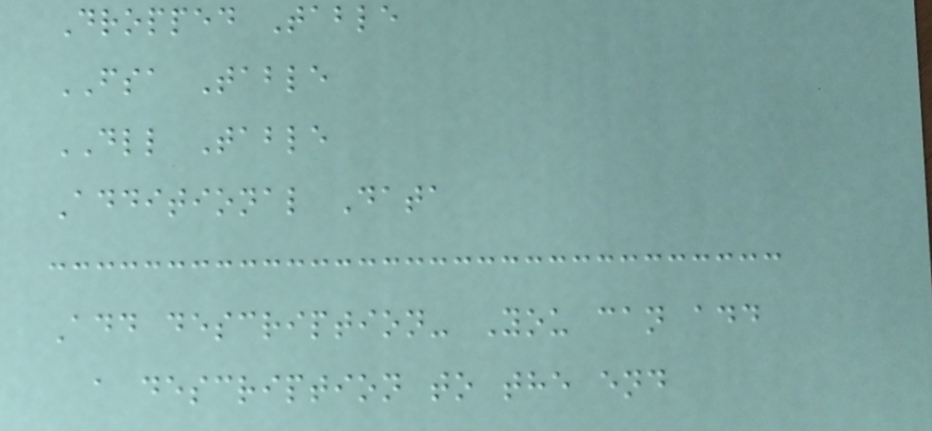Dropped Table
FSA Table
DLL Table
Additional Data
Add description- You can add
a description to the end
